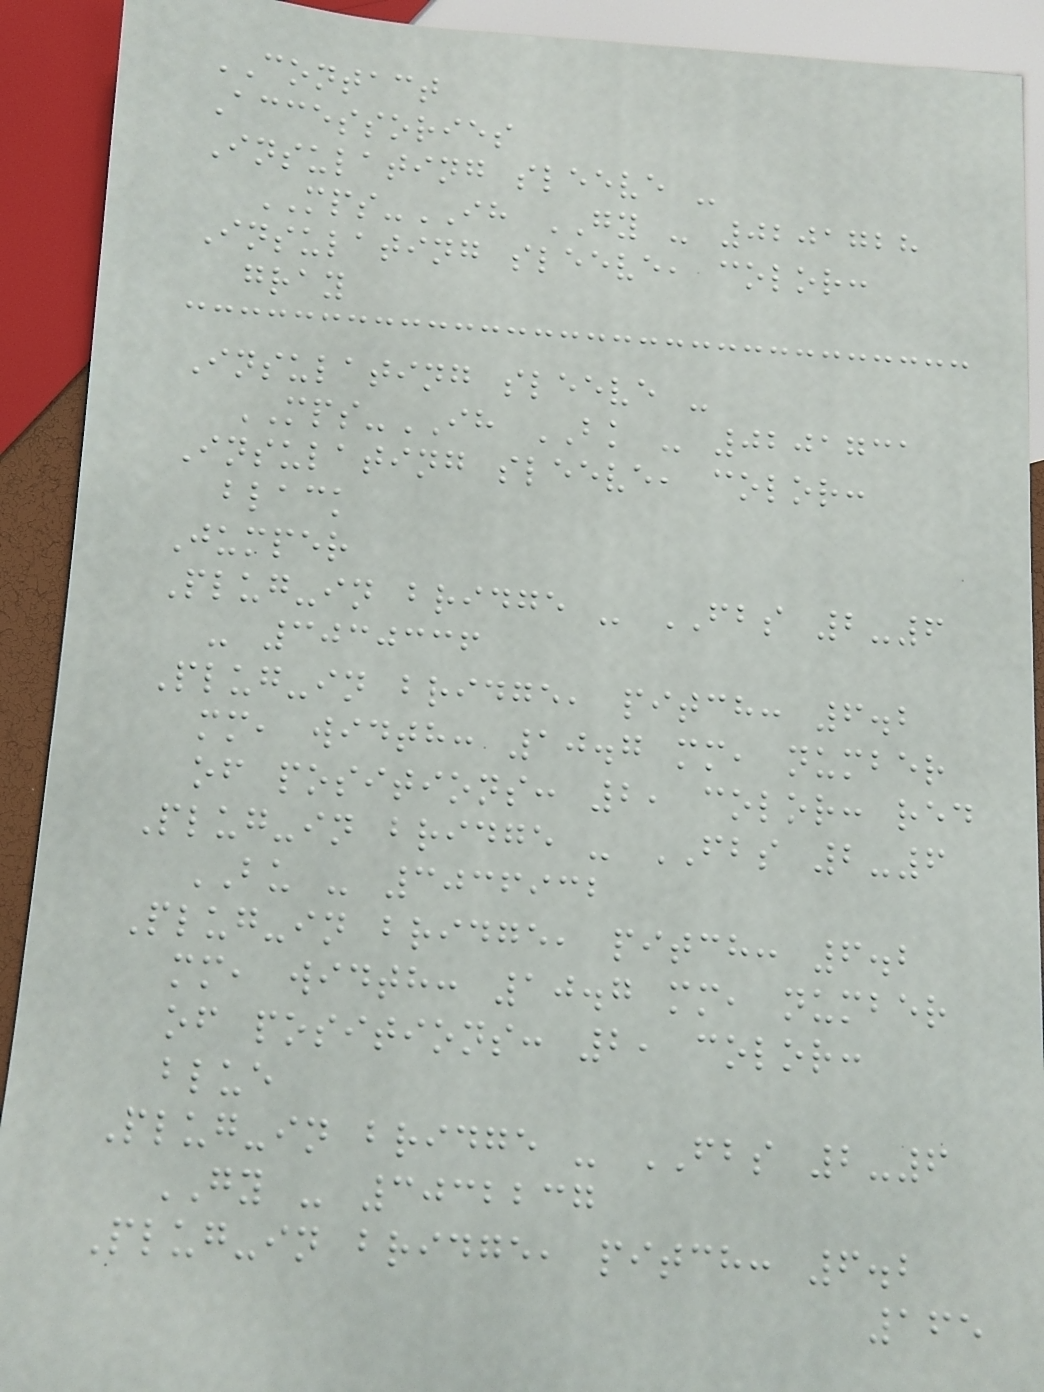CONTACT
Accessories
Insulating sleeve -
MPS-IH GY - 0201728
Insulating sleeve, color:
gray
Insulating sleeve -
MPS-IH BK - 0201731
Insulating sleeve, color:
black
Jumper
Plug-in bridge - FBS 2-6
- 3030336
Plug-in bridge, pitch: 6.2
mm, width: 10.7 mm, number
of positions: 2, color: red
Plug-in bridge - FBS 2-6
BU - 3036932
Plug-in bridge, pitch: 6.2
mm, width: 10.7 mm, number
of positions: 2, color:
blue
Plug-in bridge - FBS 2-6
GY - 3032237
Plug-in bridge, pitch: 6.2
165
